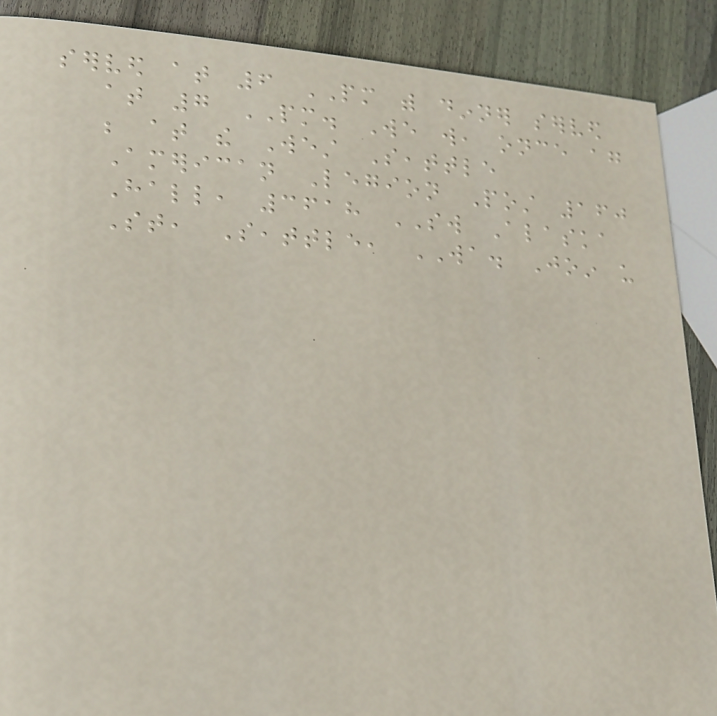served at 6 PM with dinner served
at 7 PM. We will, once again
be at the West Seattle
American Legion Post 160
Hall, 3618 SW Alaska
St, Seattle, WA. Join us
